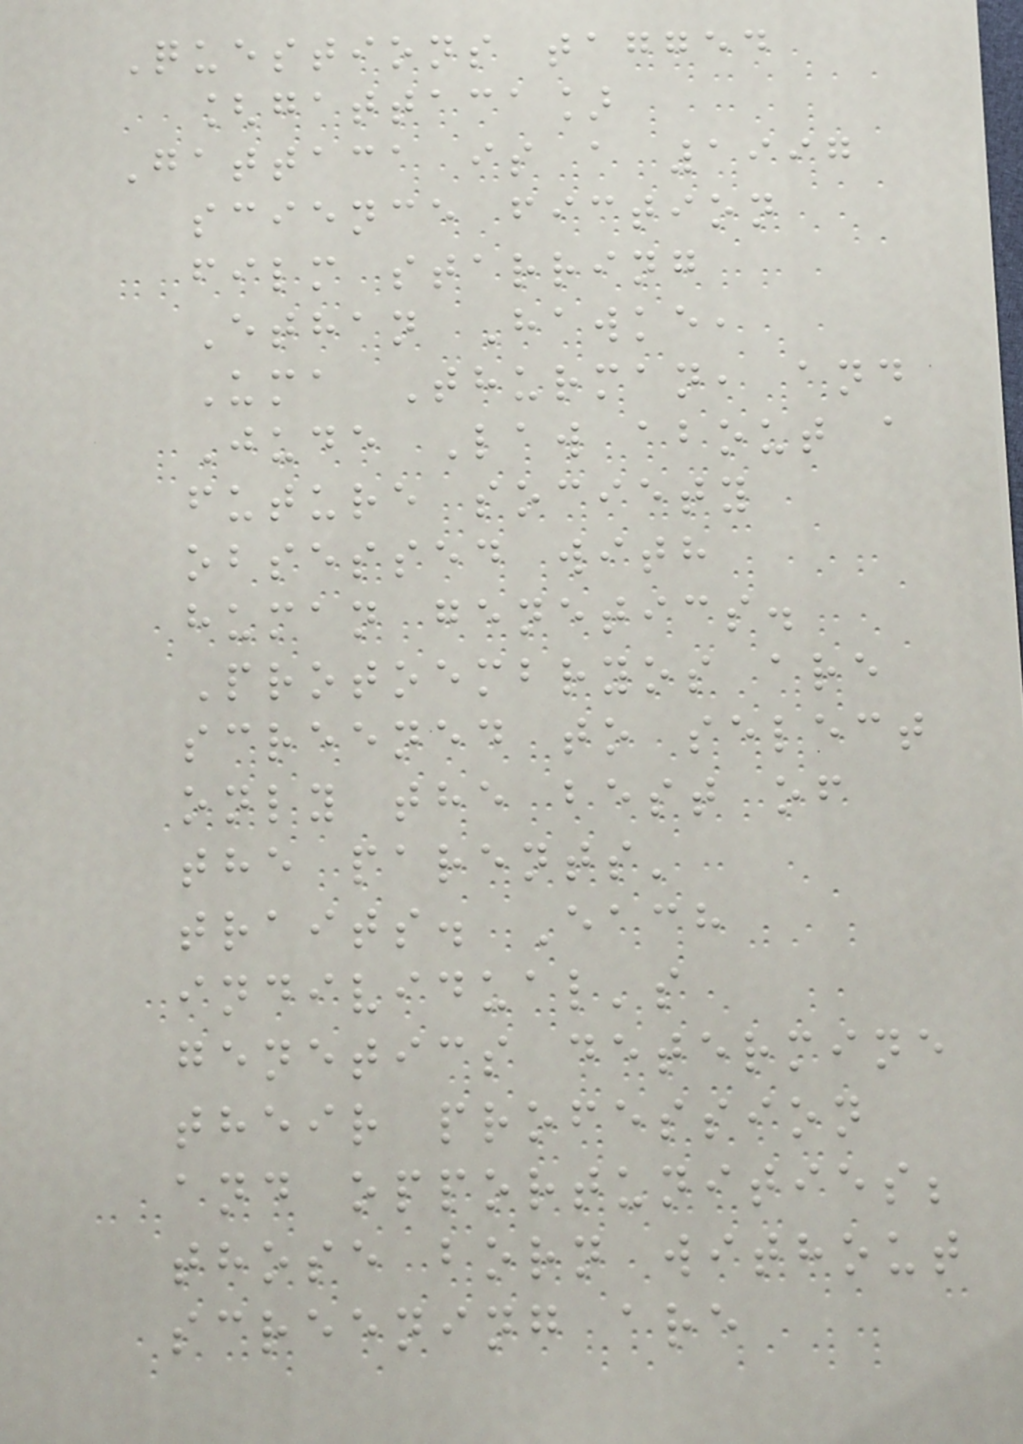Questions tagged
[gattaca]
Gattaca is a 1997
science fiction
film starring
Ethan Hawke,
Uma Thurman, and
Jude Law about a
future society
obsessed with
human genetics.
Protoembryos are
screened to select
only the best of
the parents'
traits. Each
individual's
genetics determine
their profession
and opportunities;
those born without
screening are
